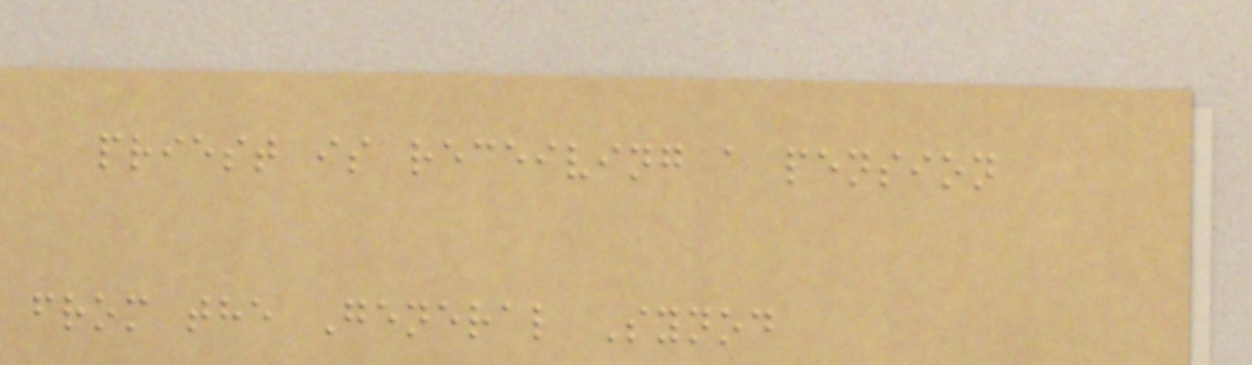priest is receiving a pension
from the General Synod
